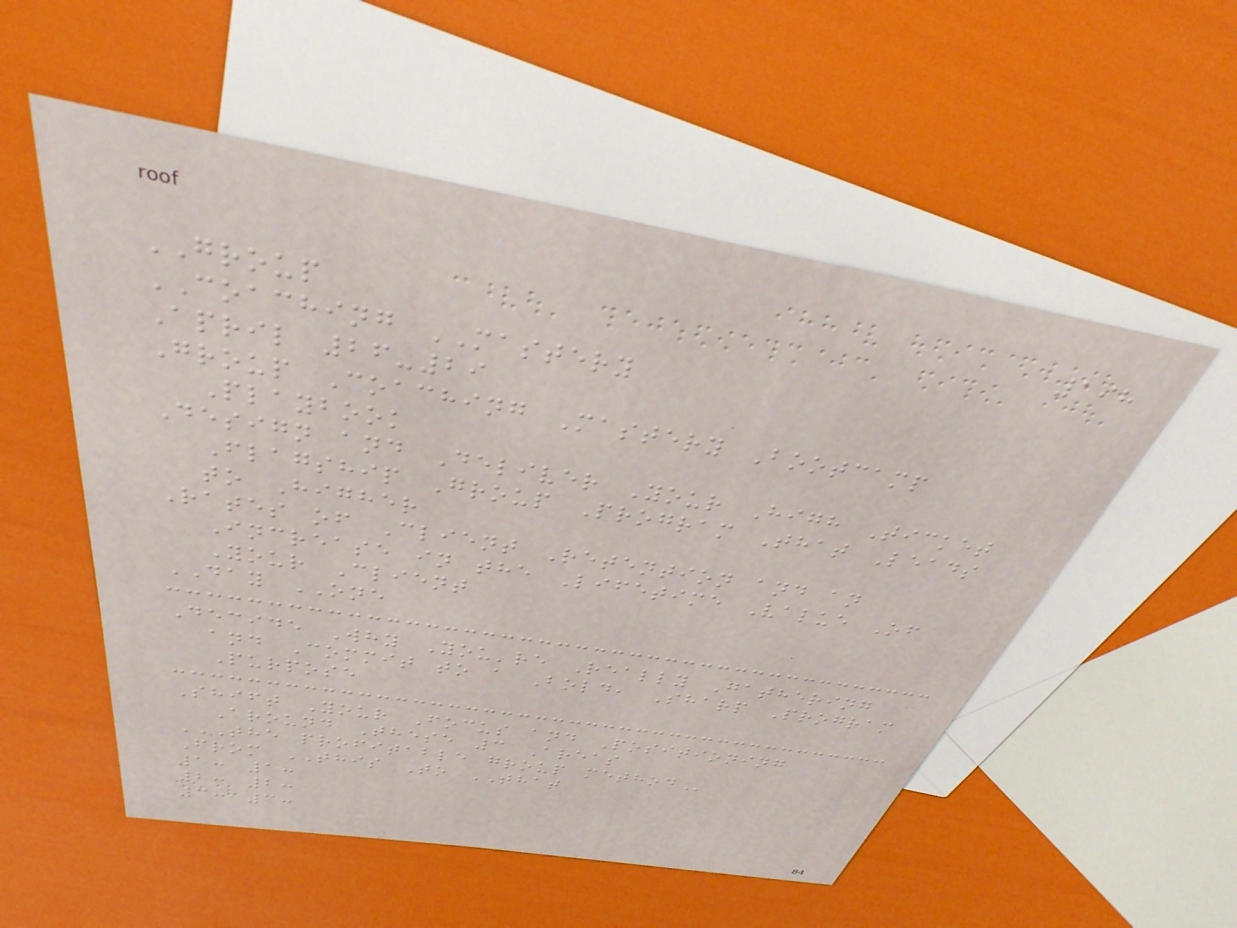198
GROUP
COACHING MASTERY
April 26-29
Group Coaching Mastery Bootcamp
Playbook
Design and Deliver Your High Ticket
Flagship Group Program That Leads
to Higher
Rates of Client Retention and an
Increase in the Lifetime Value Of
Your Client
DAY ONE
Decide Why You're Really Gathering
and Commit to a Bold, Sharp Program
Purpose
Shift Your Focus and Positioning
Around These 3 Areas
THE PROFITABLE GROUP METHOD
From THIS To THAT
1: 1:
2: 2:
3: 3:
